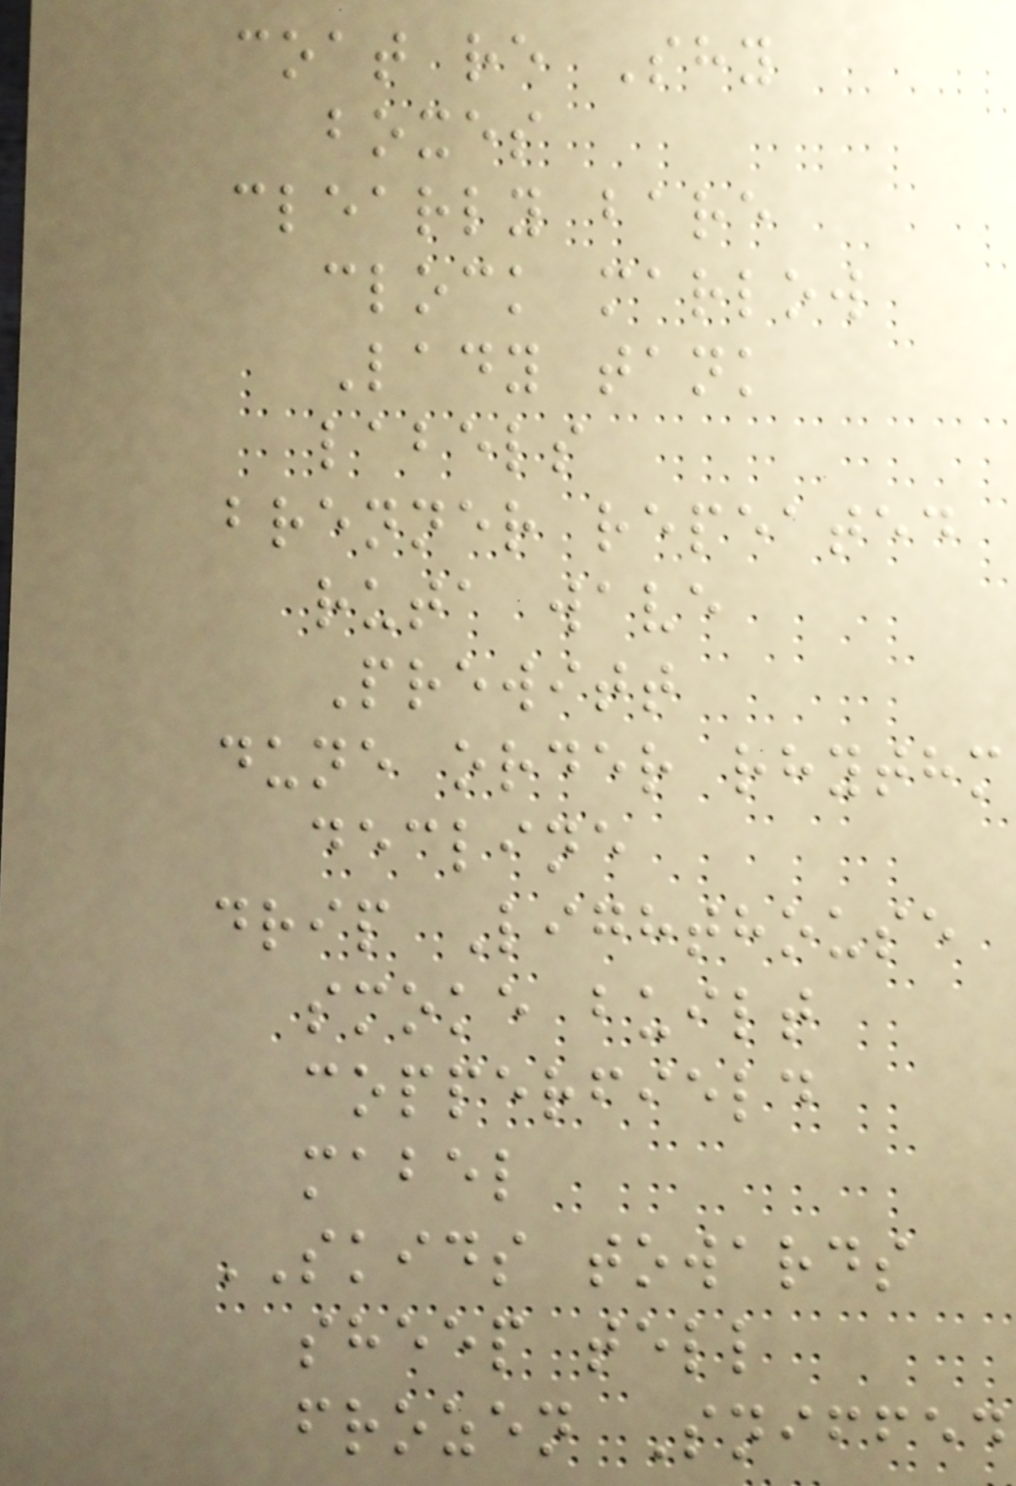coat re Shy
boxes
clearly bare
clock marlow
Lady tank
labels
brenner repeated
ruta wave
Prewitt
dune order rhythm
decline
drip Lighthouse
smoke built
copperfield
mabel
SKIDS towards
sheep tell
frozen Sniffed
